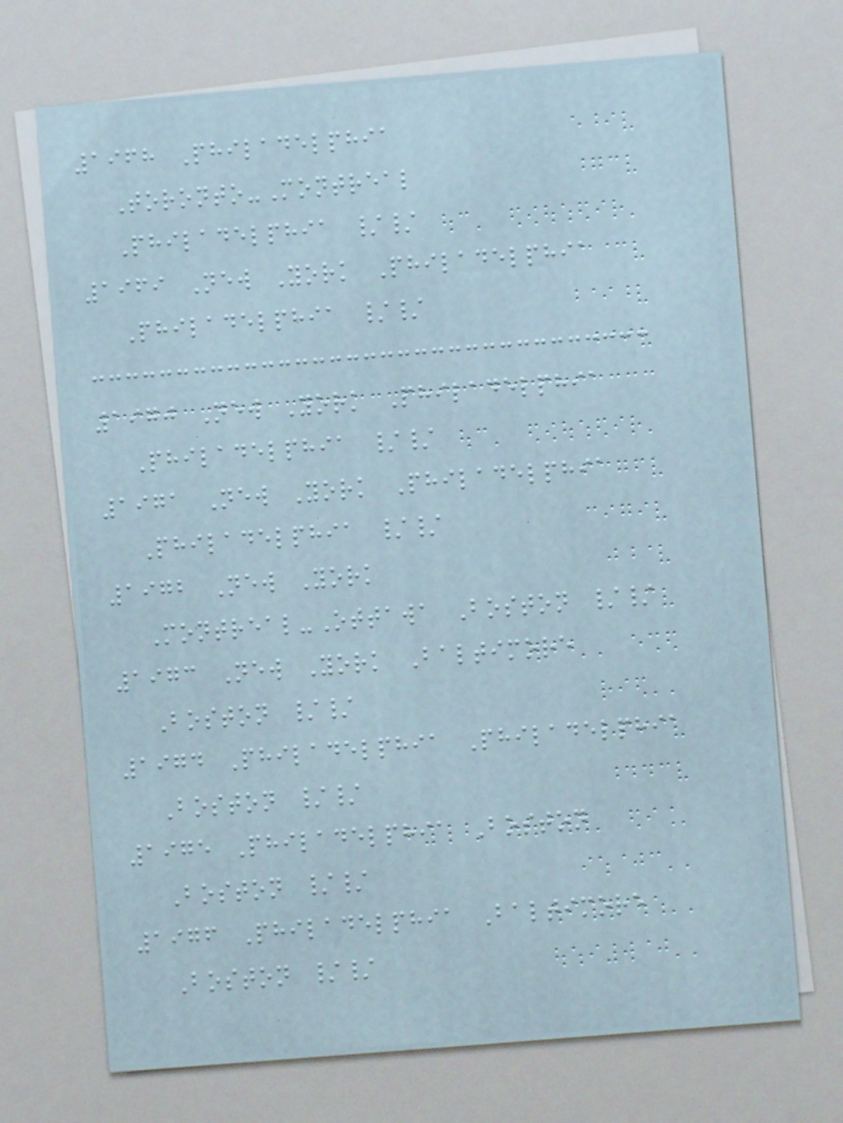1968 Philadelphia
Toronto-Montreal
Philadelphia //
1969 New York Philadelphia
Philadelphia //
1970 New York Philadelphia
Philadelphia //
1971 New York Philadelphia
Philadelphia //
1972 New York
Montreal-Ottawa Boston //
1973 New York Baltimore
Boston //
1974 Philadelphia Philadelphia
Boston //
1975 Philadelphia Boston
Boston //
1976 Philadelphia Baltimore
Boston //
